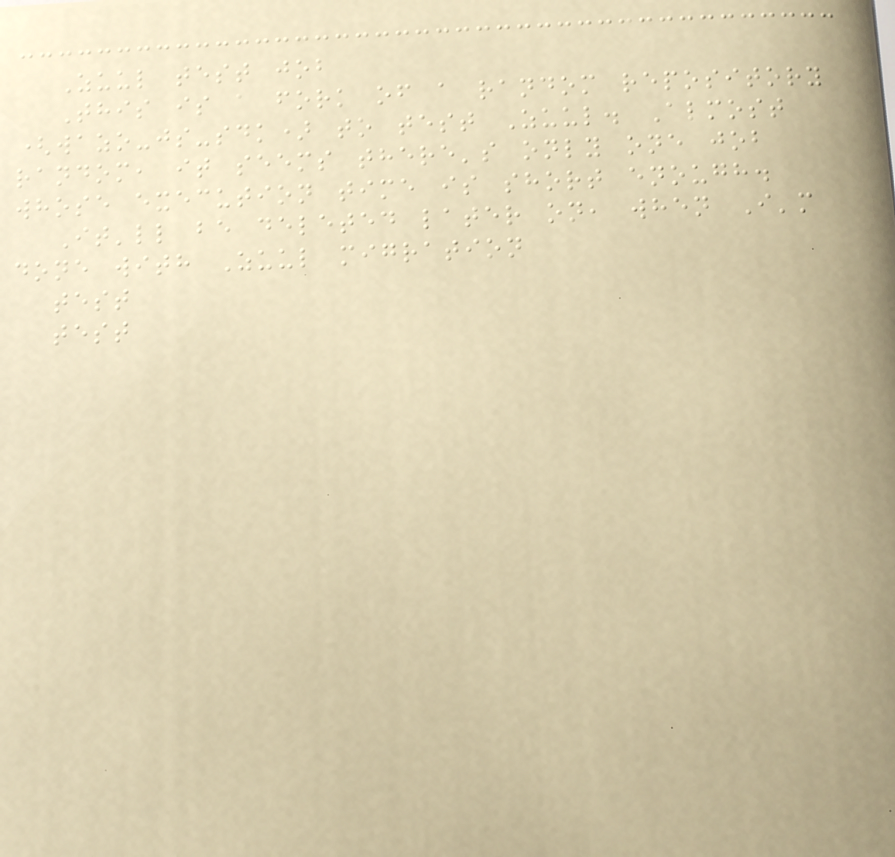Zuul test job
This is a fork of a random repository
(wazo-js-sdk) to test Zuul. Almost
random, it seems there's only one job
whose execution time is short enough.
It'll be deleted later on, when I'm
done with Zuul migration
test
test
